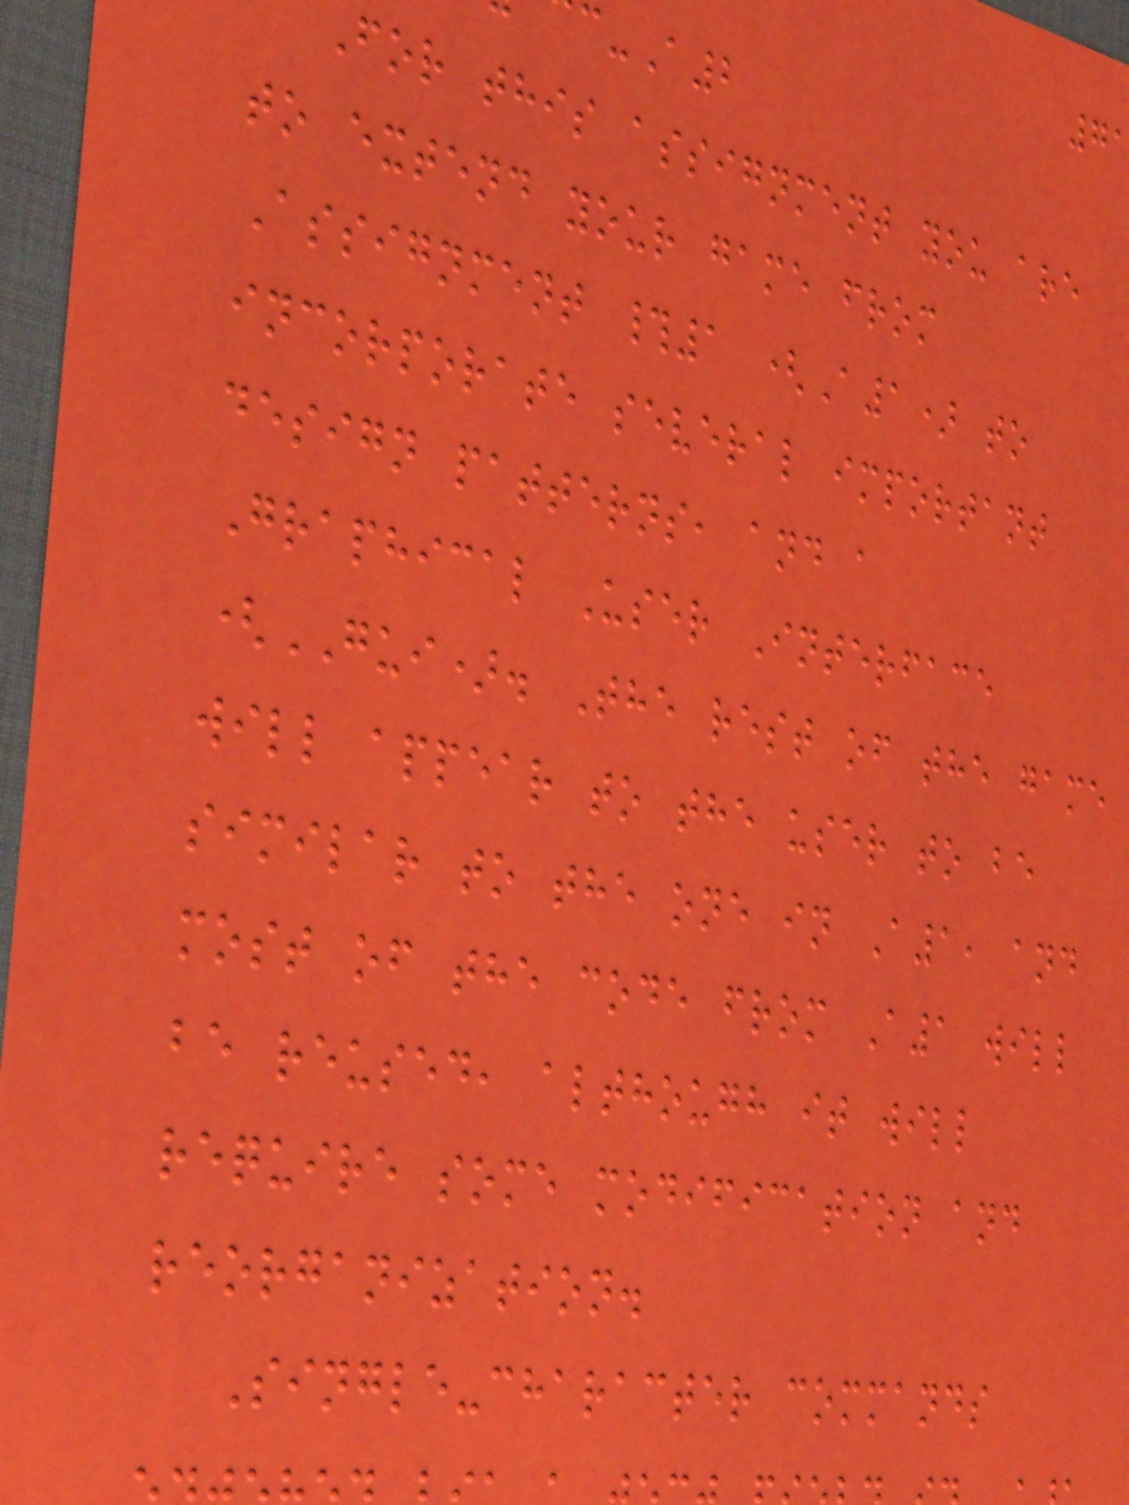-A2
For this assignment you are
to extend your game from
Assignment #1 (A1) to
incorporate several important
design patterns, and a
Graphical User Interface
(GUI). The rest of the game
will appear to the user to be
similar to the one in A1, and
most of the code from A1 will
be reused, although it will
require some modification and
reorganization.
Single-character commands
